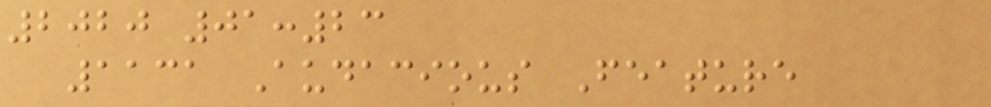2020 01:23
1131 Audacious Feature
